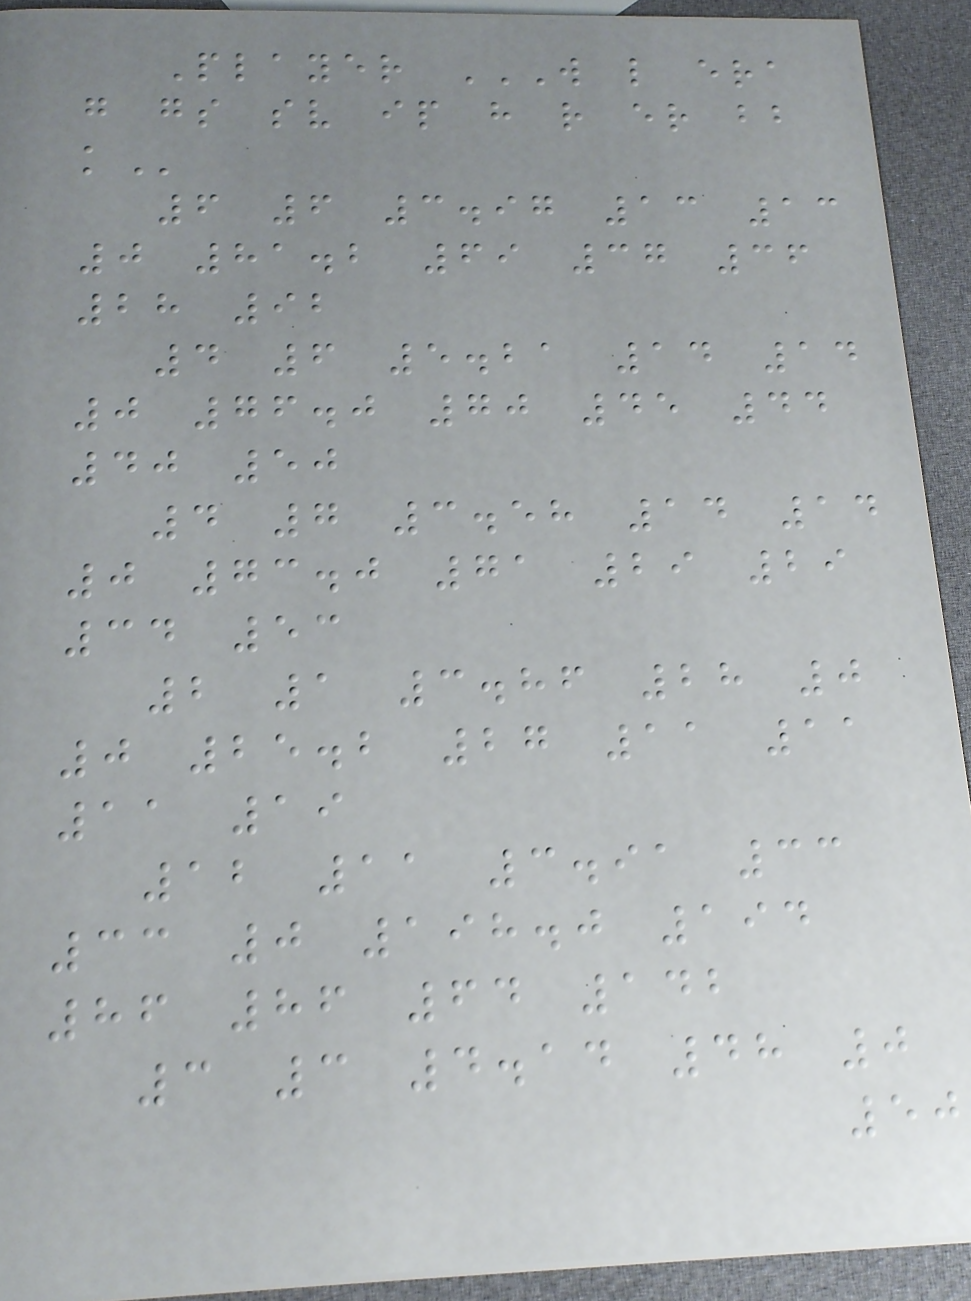Player W L ERA
G GS SV IP H R ER BB
K
6 6 3.97 13 13
0 81.2 69 37 36
28 92
4 6 5.21 14 14
0 76.0 70 45 44
40 50
4 7 3.58 14 14
0 73.0 71 29 29
34 53
2 1 3.86 28 0
0 25.2 27 11 11
11 19
12 11 3.91 33
33 0 198.0 194
86 86 64 142
3 3 4.14 48 0
50
